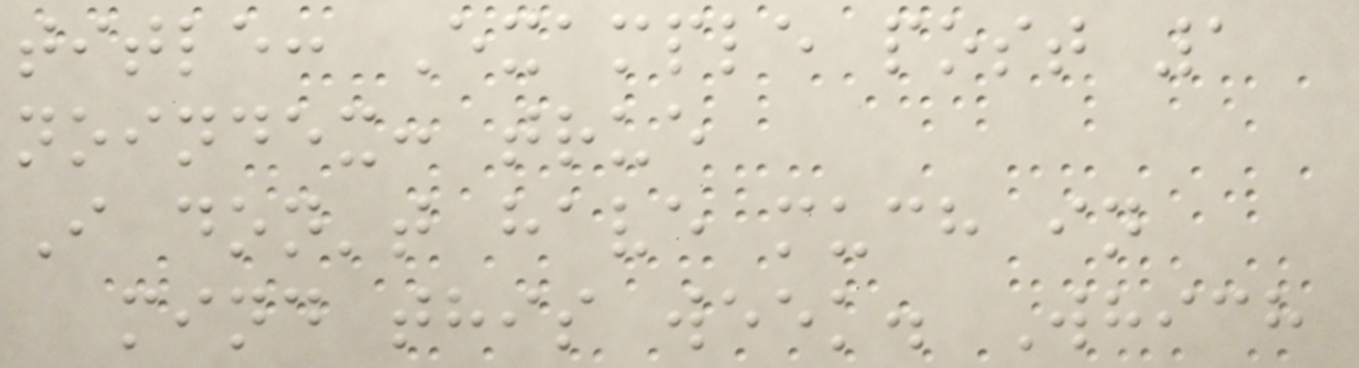title: Example post 1
noindex: true
I don't have much in
mind this week. Which
